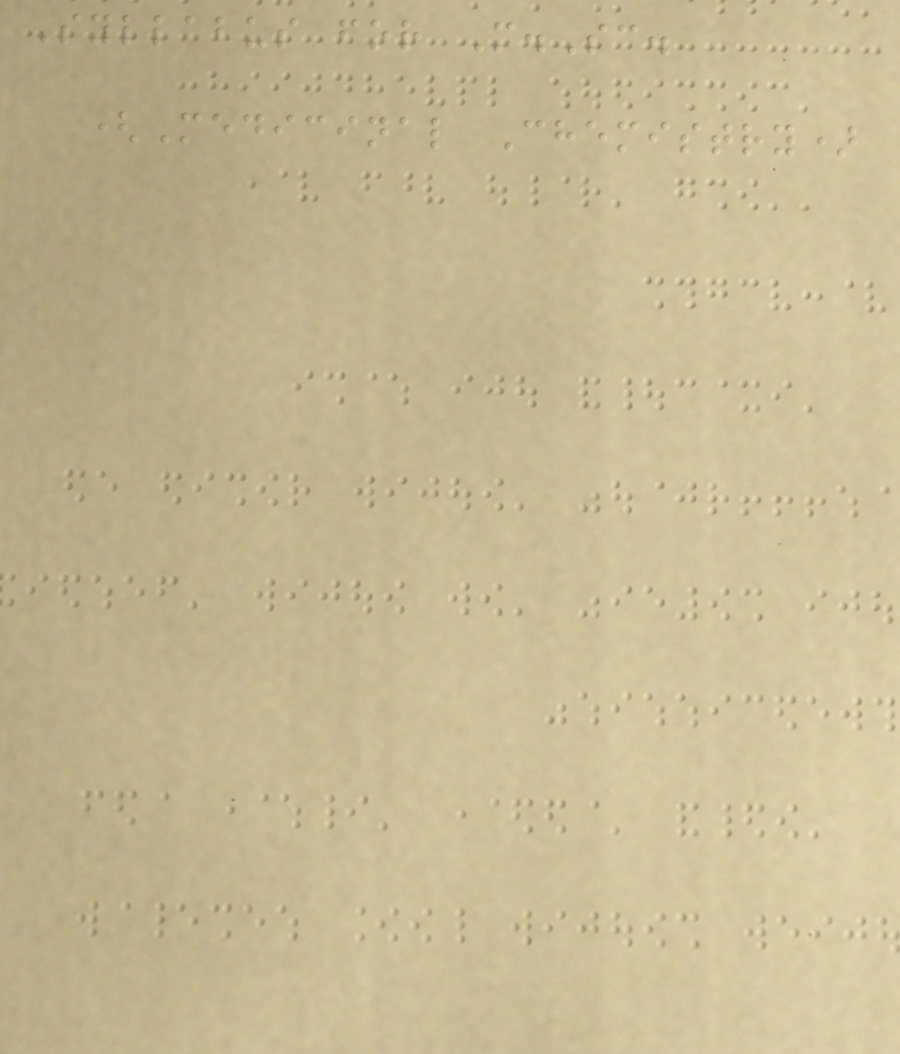Syllabus for M.Sc.
(Medicinal Chemistry)
